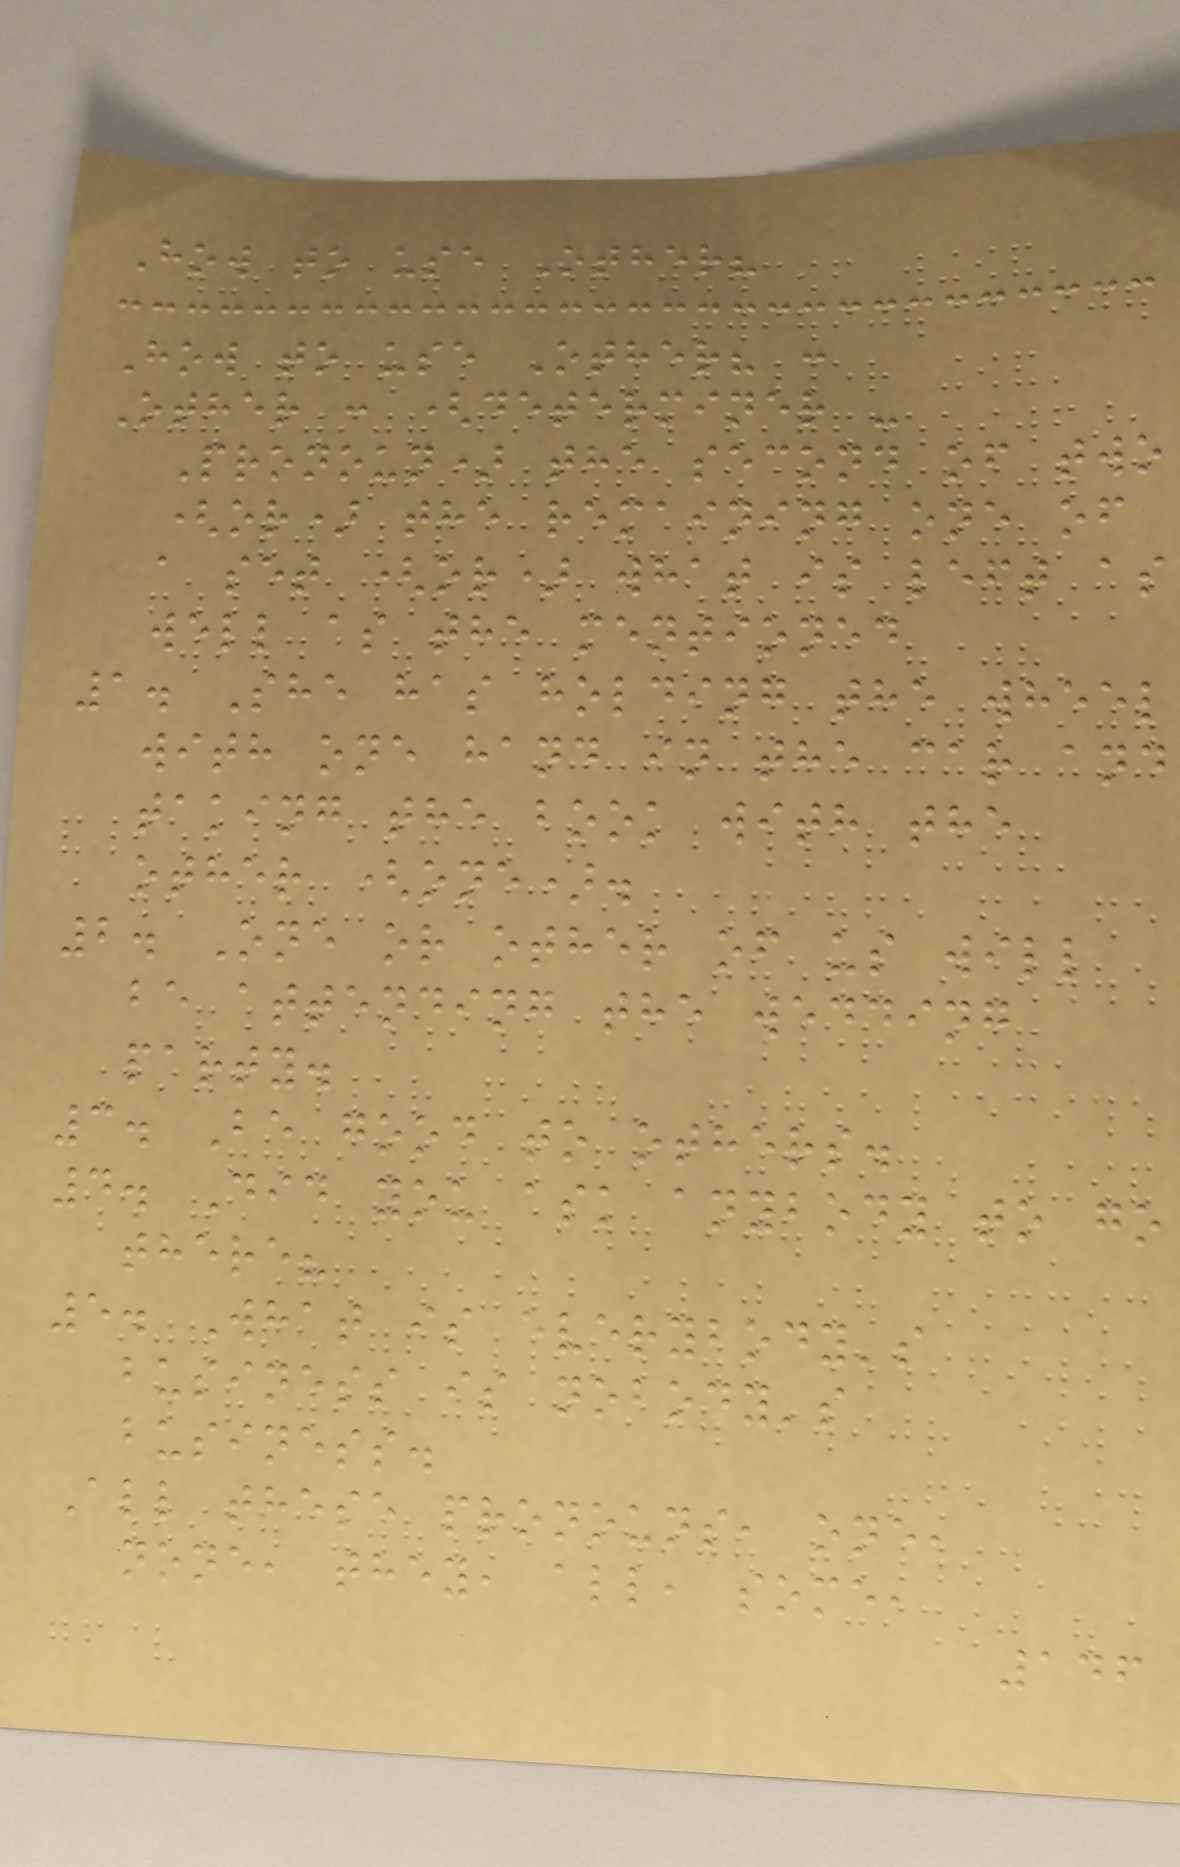How to use Other?
How to use Other? :
Other : (determiner -
Pronoun) the second of two
(or) the remaining one of
a set (or) what is left as
well as the mentioned
1. She has holding the wheel
with one hand in the car and
taking the book with the
other (one).
2. One or other of us will
be attending the wedding
party.
3. Be good to others.
4. Did you ask anybody to go
there?
5. What is everybody's
business is nobody's
business.
All these pronouns, one,
none, they, all, some,
146
